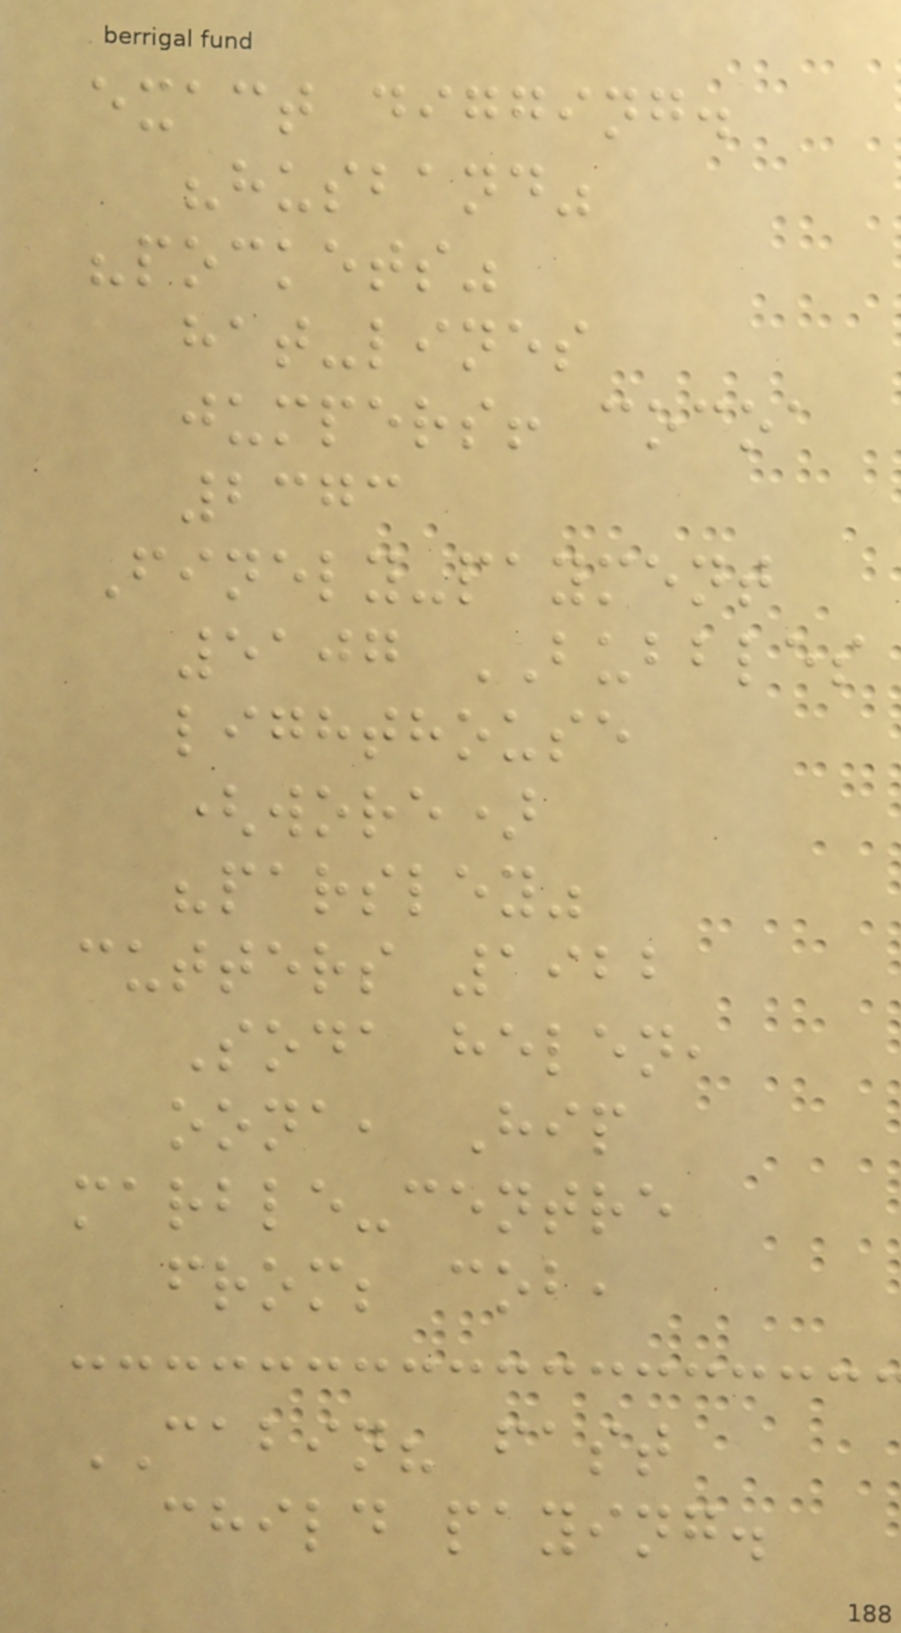exact digging.
"husband"
"pockets"
hat-lines
jumpers! cocoa
2373
Finely-payment
5107 BUBBLES
lighthouse
(wore)
"parsley"
cutters 1922
Soda helen,
oona, Hip
marble-centre
from; cob,
CABIN? fast
child paying.
